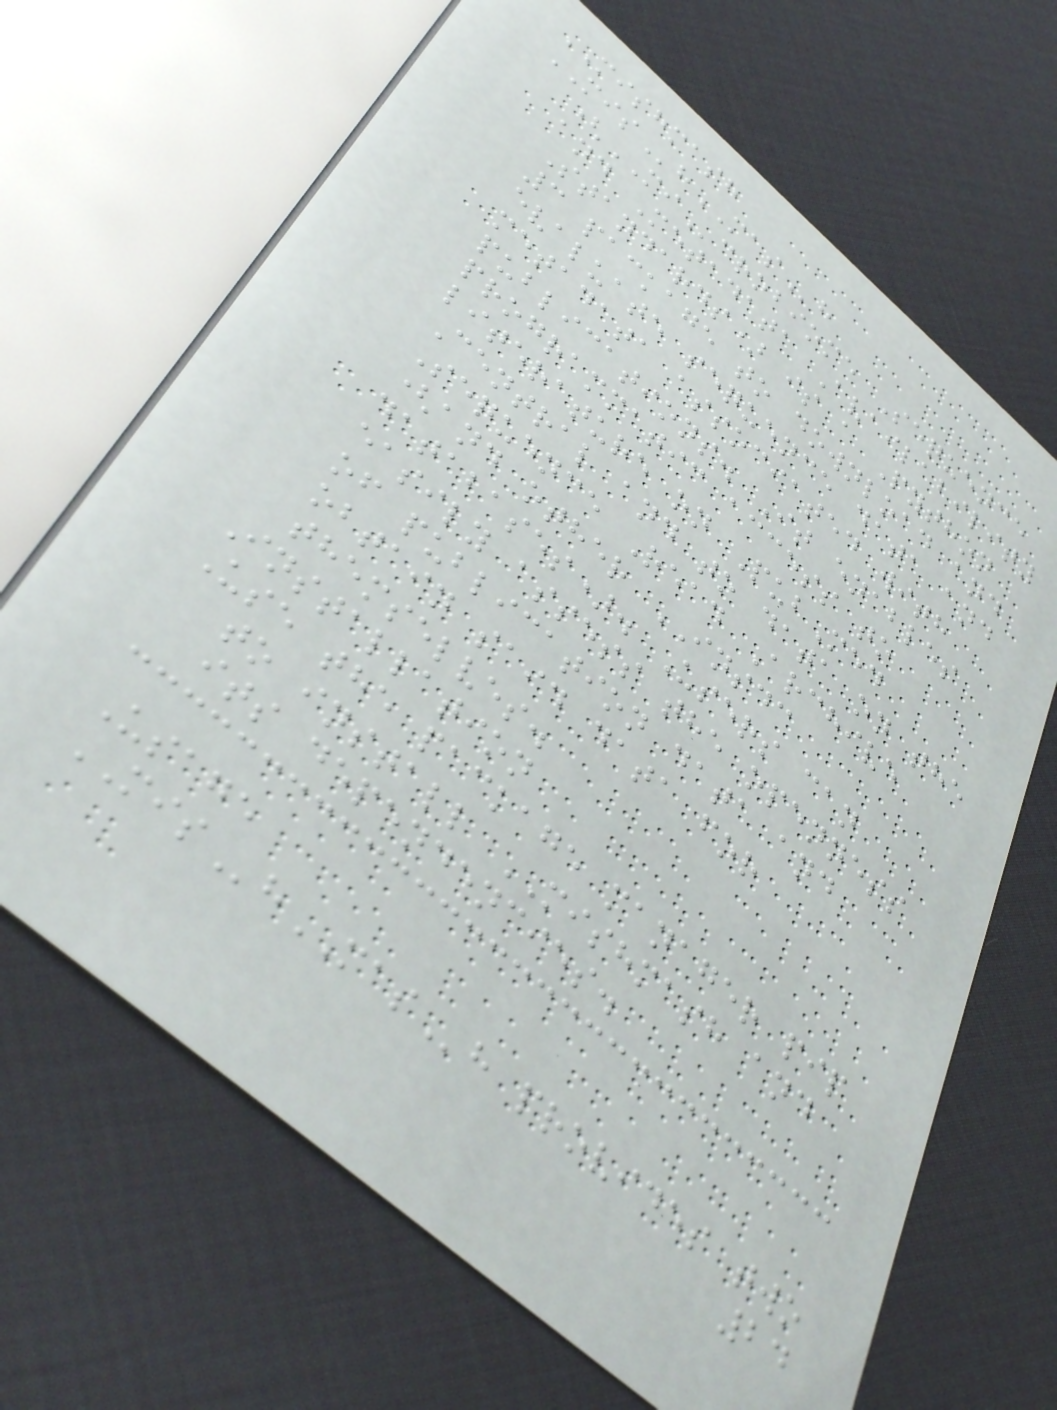MISHMASH
MIShMASh
(MIcrobiome Sequence
and Metadata Availability
Standards) is a Python
3 package to download and
evaluate sequence data and
metadata associated with
publications. It enables
programmatic access to
literature on PubMed
Central and to data on the
Sequence Read Archive
(and other INSDC
databases). Users can
easily assess the openness
of publication data and
obtain said data for
themselves.
Installation
Use the package manager pip
to install MISHMASH and
its dependencies.
Usage
MIShMASh provides two
24
